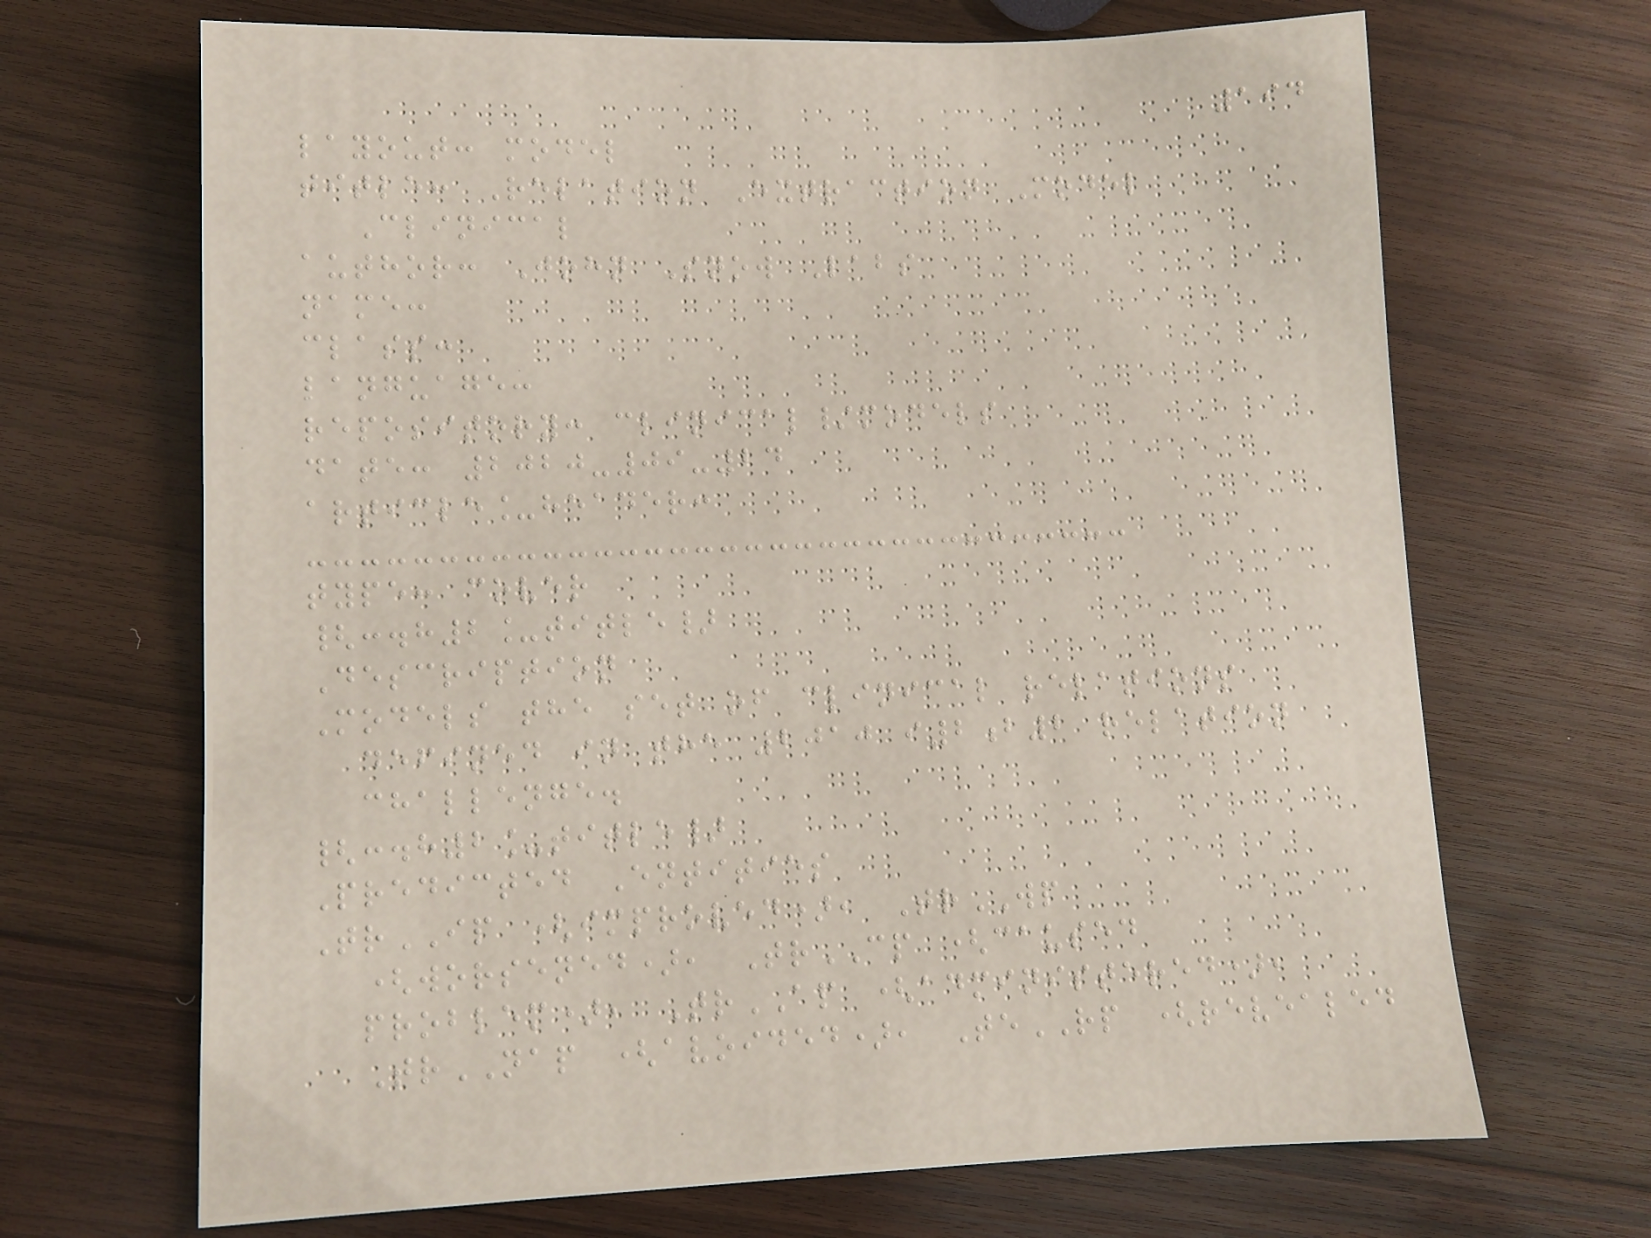194
layout: model
title: Relation Extraction Model
Clinical
author: John Snow Labs
name:
class:
language:
repository: clinical/models
date: 2020-09-24
article_header:
type: cover
{:.h2_title}
Description
Models the set of clinical relations
defined in the 2010 i2b2 relation
challenge.
{:.h2_title}
Predicted Entities
TrIP (improved), TrWP
(worsened), TrCP (caused
problem), TrAP (administered),
TrNAP (avoided), TeRP (revealed
